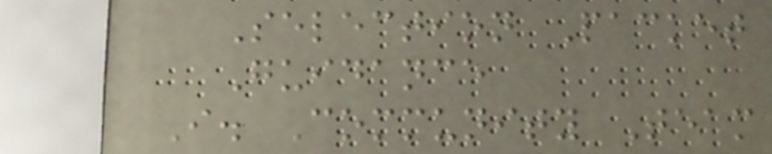Selection Packet
Guidance
I. Community Team
